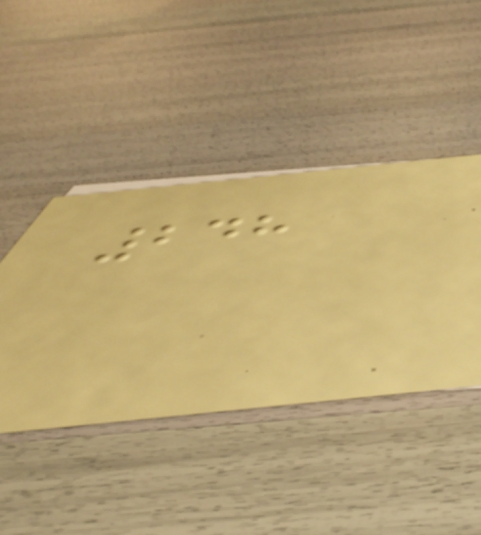248
